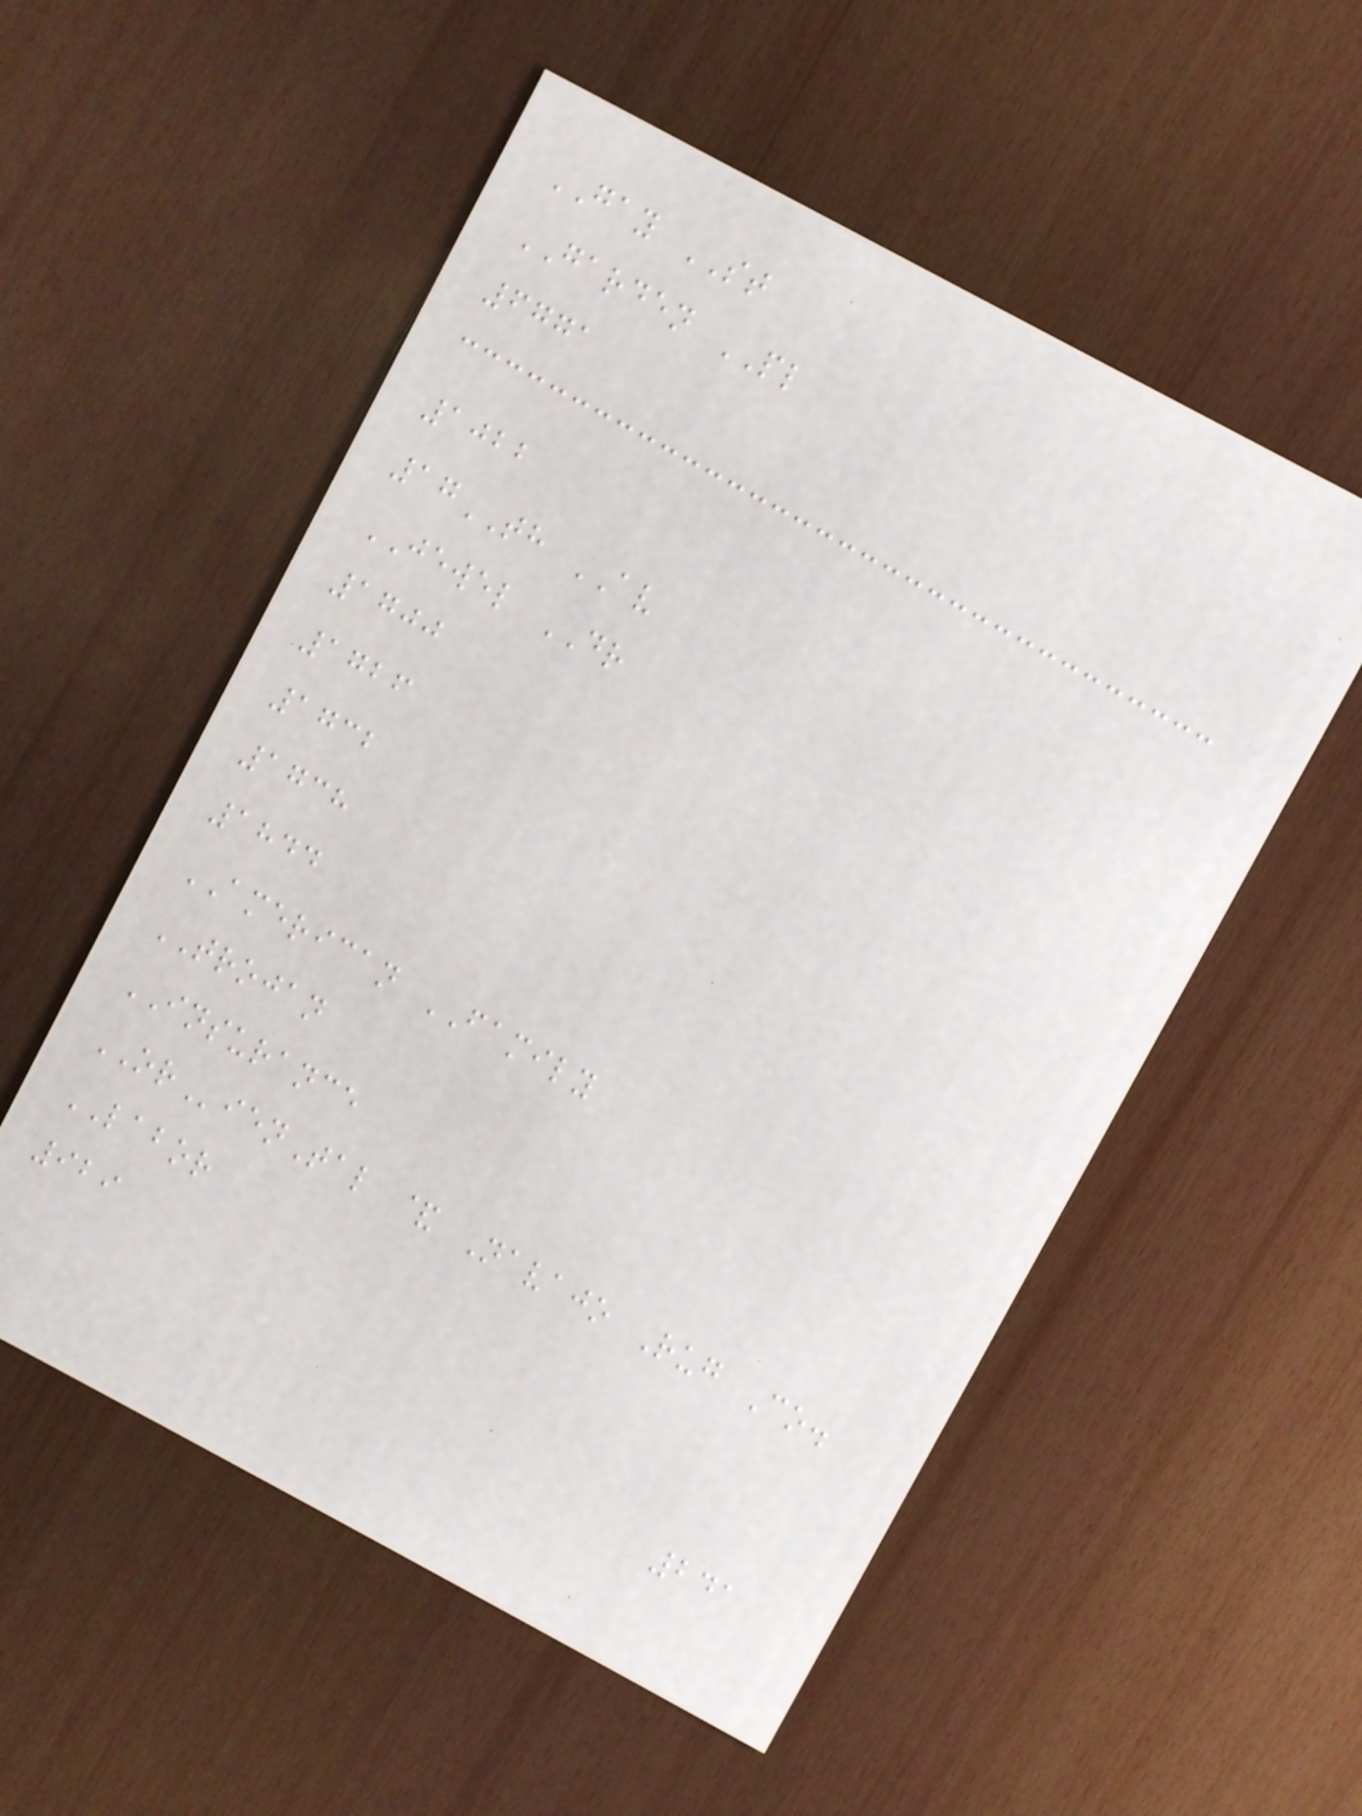GAY ST
GARDEN PL
6771
1022
17TH AV
JEWEL DR
1700
1726
1732
1738
1844
AMERICAN FAMILY
TROJAN
INSURANCE
ORienTal & Navajo Rug Co.
LABOR
929
241
